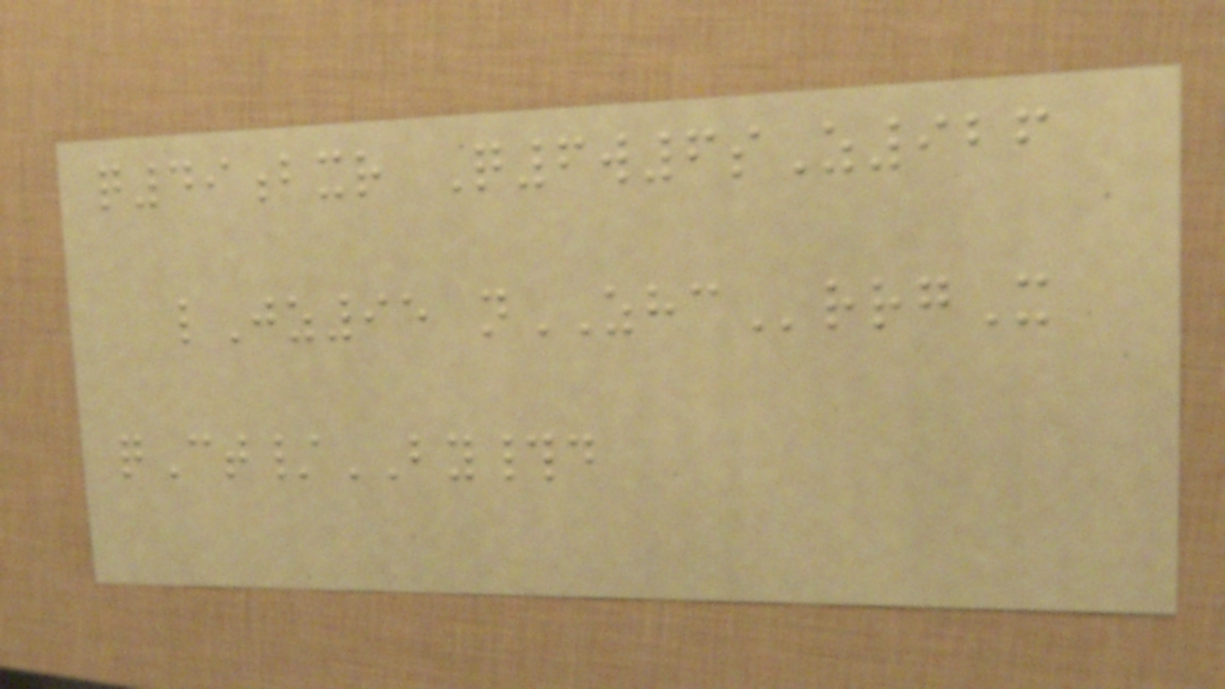q49bxr Q6w6sZ926
lJz95 nZHCrrgX
qCt/BY#d
